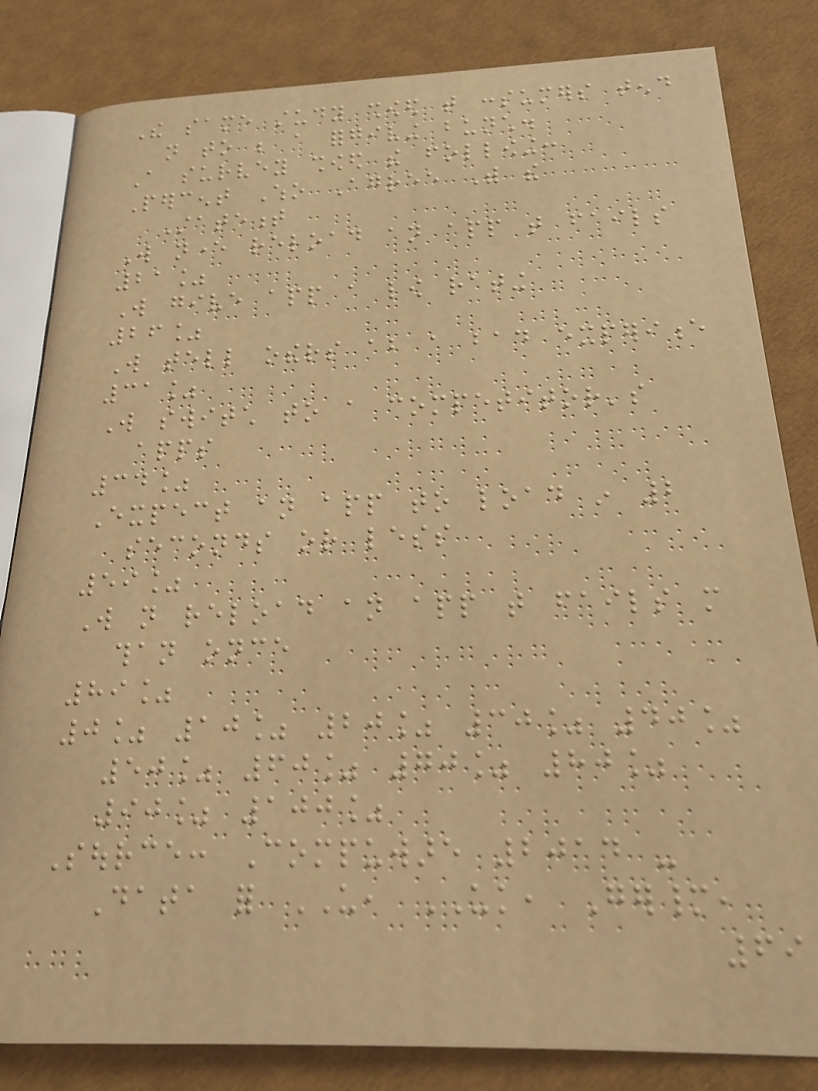The same study showed that consumers tend
not to be a forgiving bunch.
A survey showed the following:
Percent Who Agree With the
Statement
Will never reload an app that fails
21%
Will give app a low rating
26%
Will tell others about a bad experience
31%
Will switch to a competitor's
apps
34%
Expect an app to load in 2
seconds or less
59%
Will not reload an app that fails more
than once
89%
0% 10% 20% 30% 40%
50% 60% 70% 80%
90% 100%
Source: Compuware 2014 -
Data for US, UK, Germany,
69
